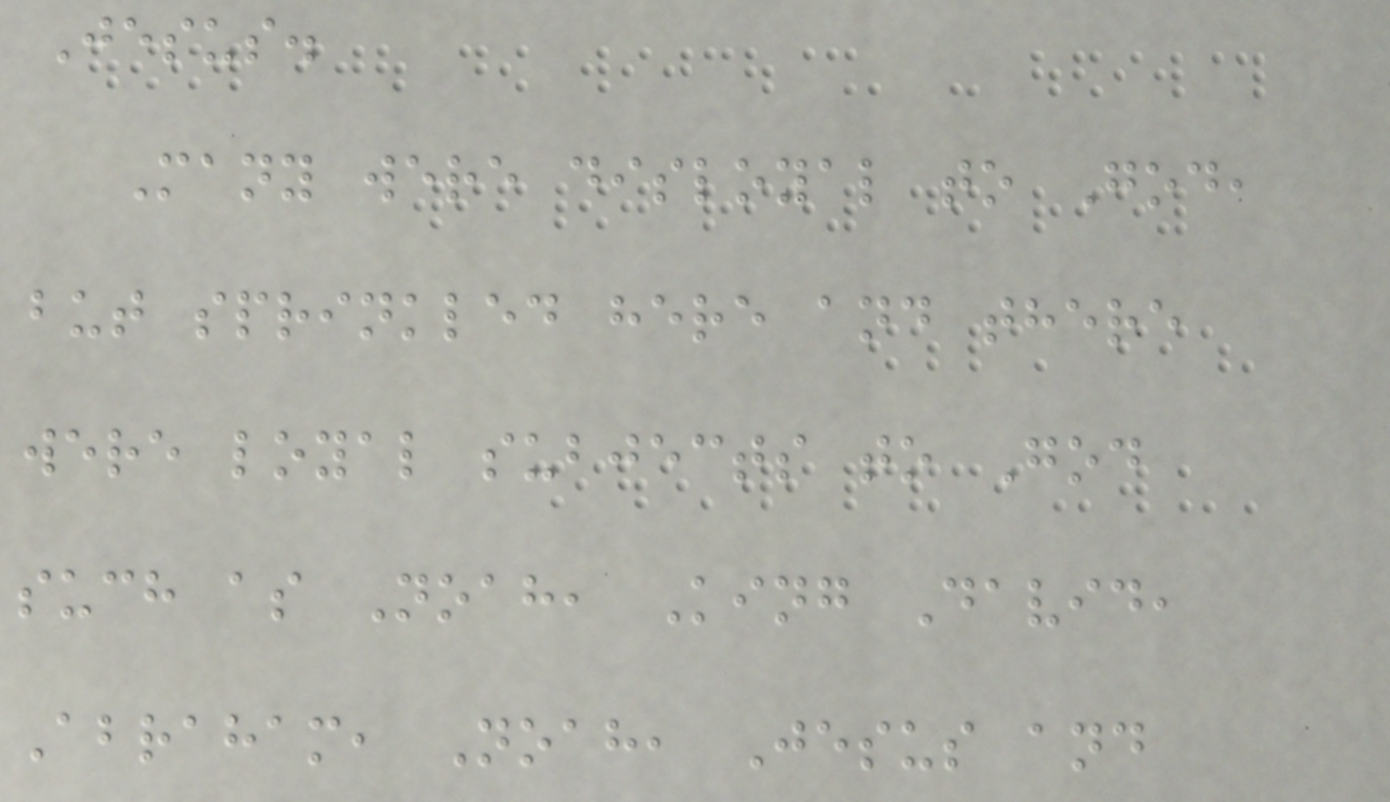Jesus.
Many were disloyal to God,
but sprinkled here and there
were loyal subjects to God
such as Noah, King David,
Abraham, Noah, Jesus and
